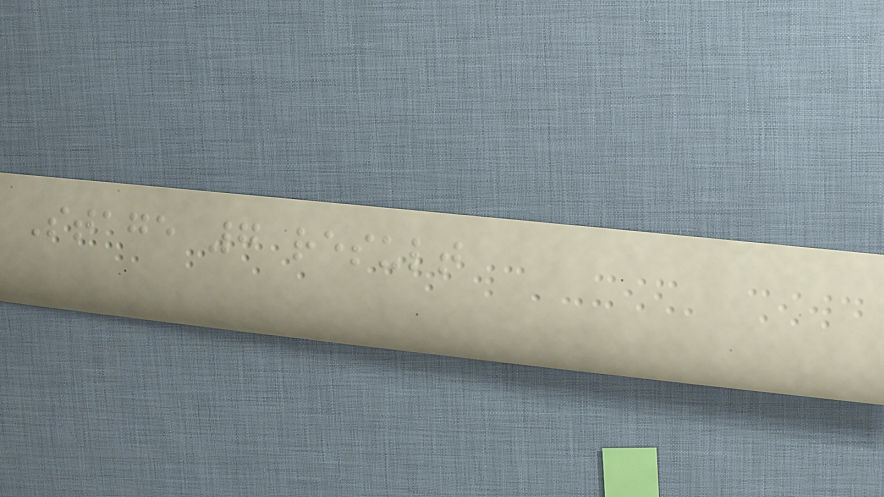Stage 7 result
